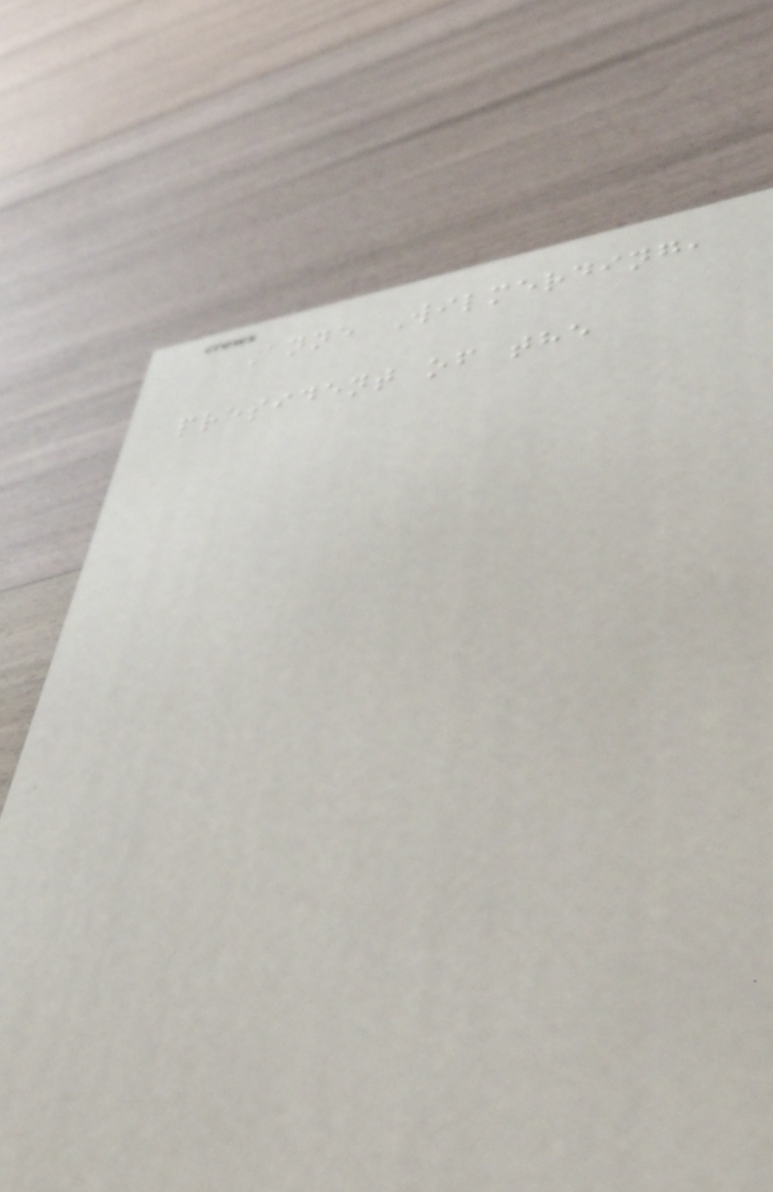Anne Wilmerding,
president of the
